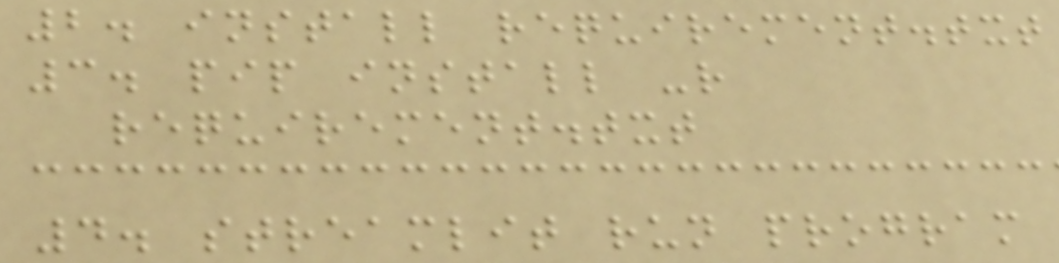2. install requirement.txt
3. pip install -r
requirement.txt
4. streamlit run program
